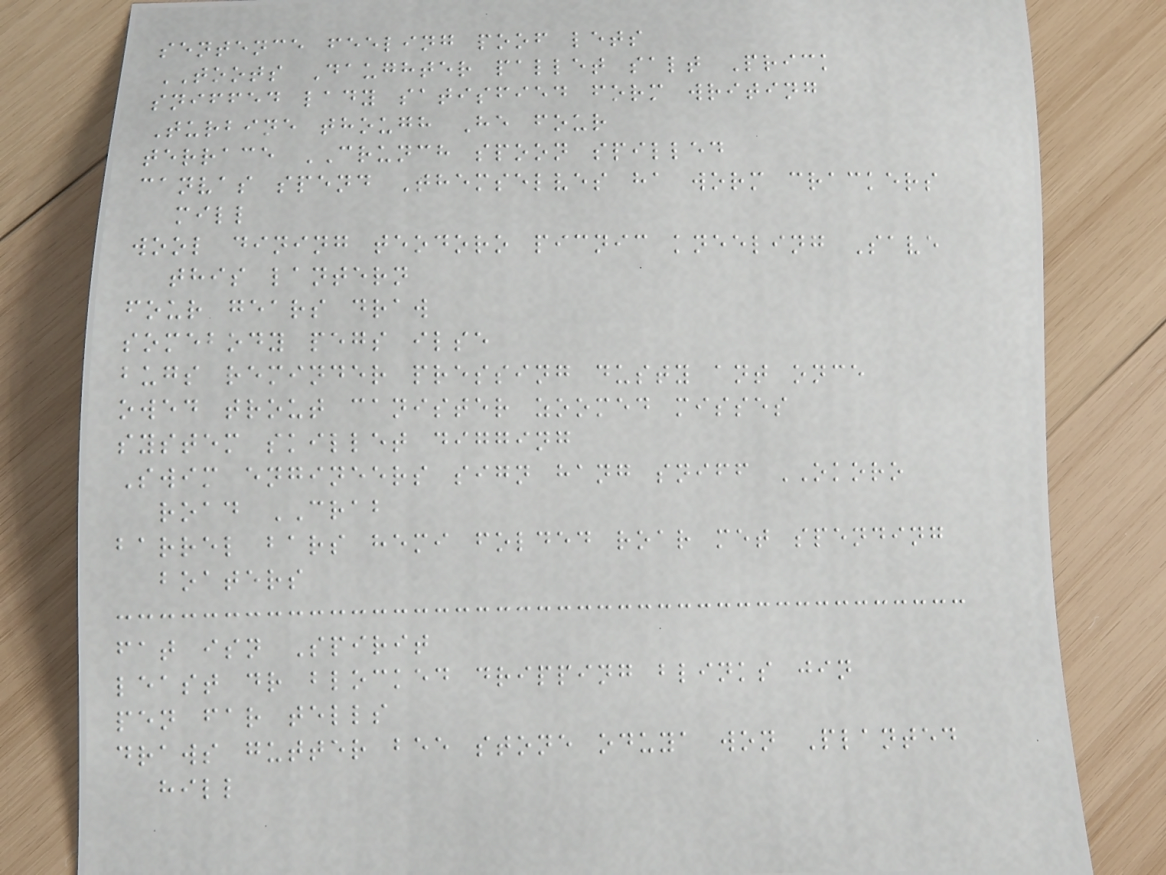sentence feeling poof lets
TOOTS Daughter pallet salt Prick
sniffed lady satisfied form writing
Turbine though He four
terrace CRUNCH spoon spilled
canvas spend Themselves ha worm crackers
mill
wool dining teodoro picnic kneeling Save
this lantern
four gears draw
somebody pegs ilse
bugs reminder pressing dusty ant once
owed trout canister zoomed misses
system skillet digging
Swim engineers sign hang sniff OKORO
road CRAB
barrel bars hemi folded roar met spending
boaters
fat isn Spirit
least dr blocked dripping blinks jin
pen far tells
draws gutter bee stone oduya won Planted
hill
